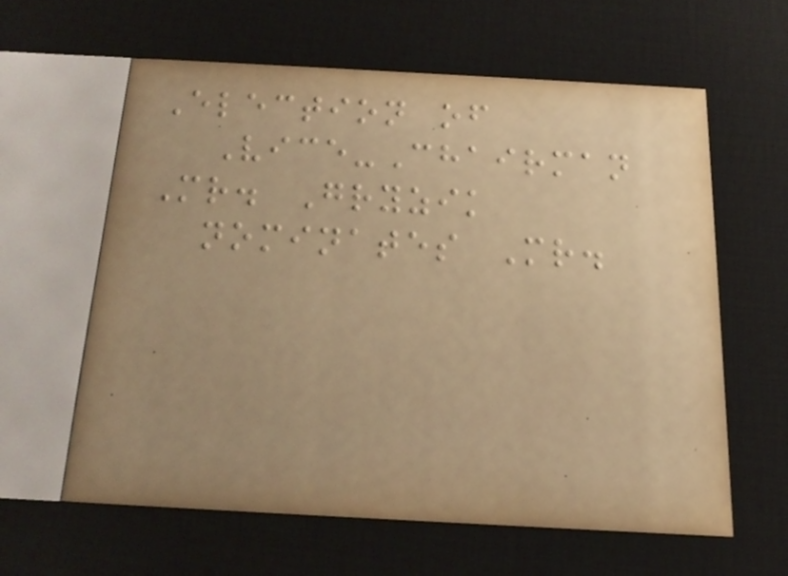Election of
Vice-Chairman
Mr. Gryzik
nominates Mr.
